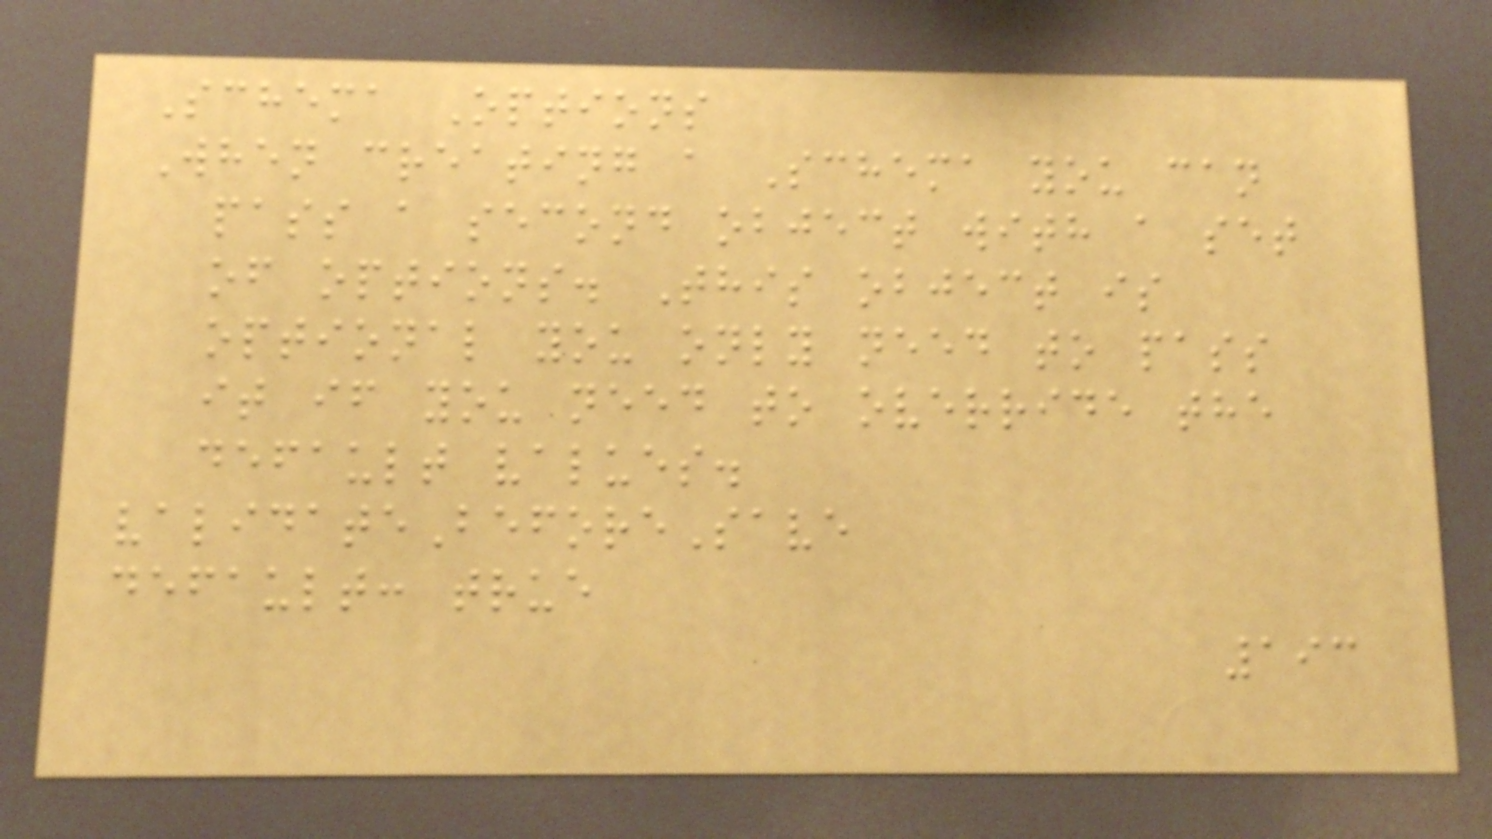Schema Options
When creating a Schema you can
pass a second object with a set
of options. This object is
optional you only need to pass
it if you need to override the
default values.
validateBeforeSave
default: true
193
